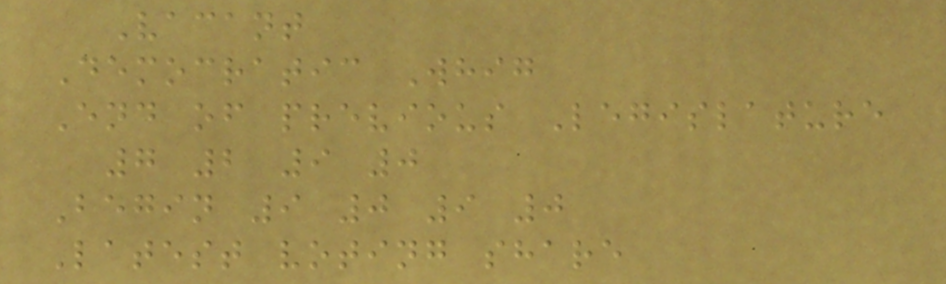Vacant
Democratic Whig
End of previous Legislature
7 2 9 0
Begin 9 0 9 0
Latest voting share
